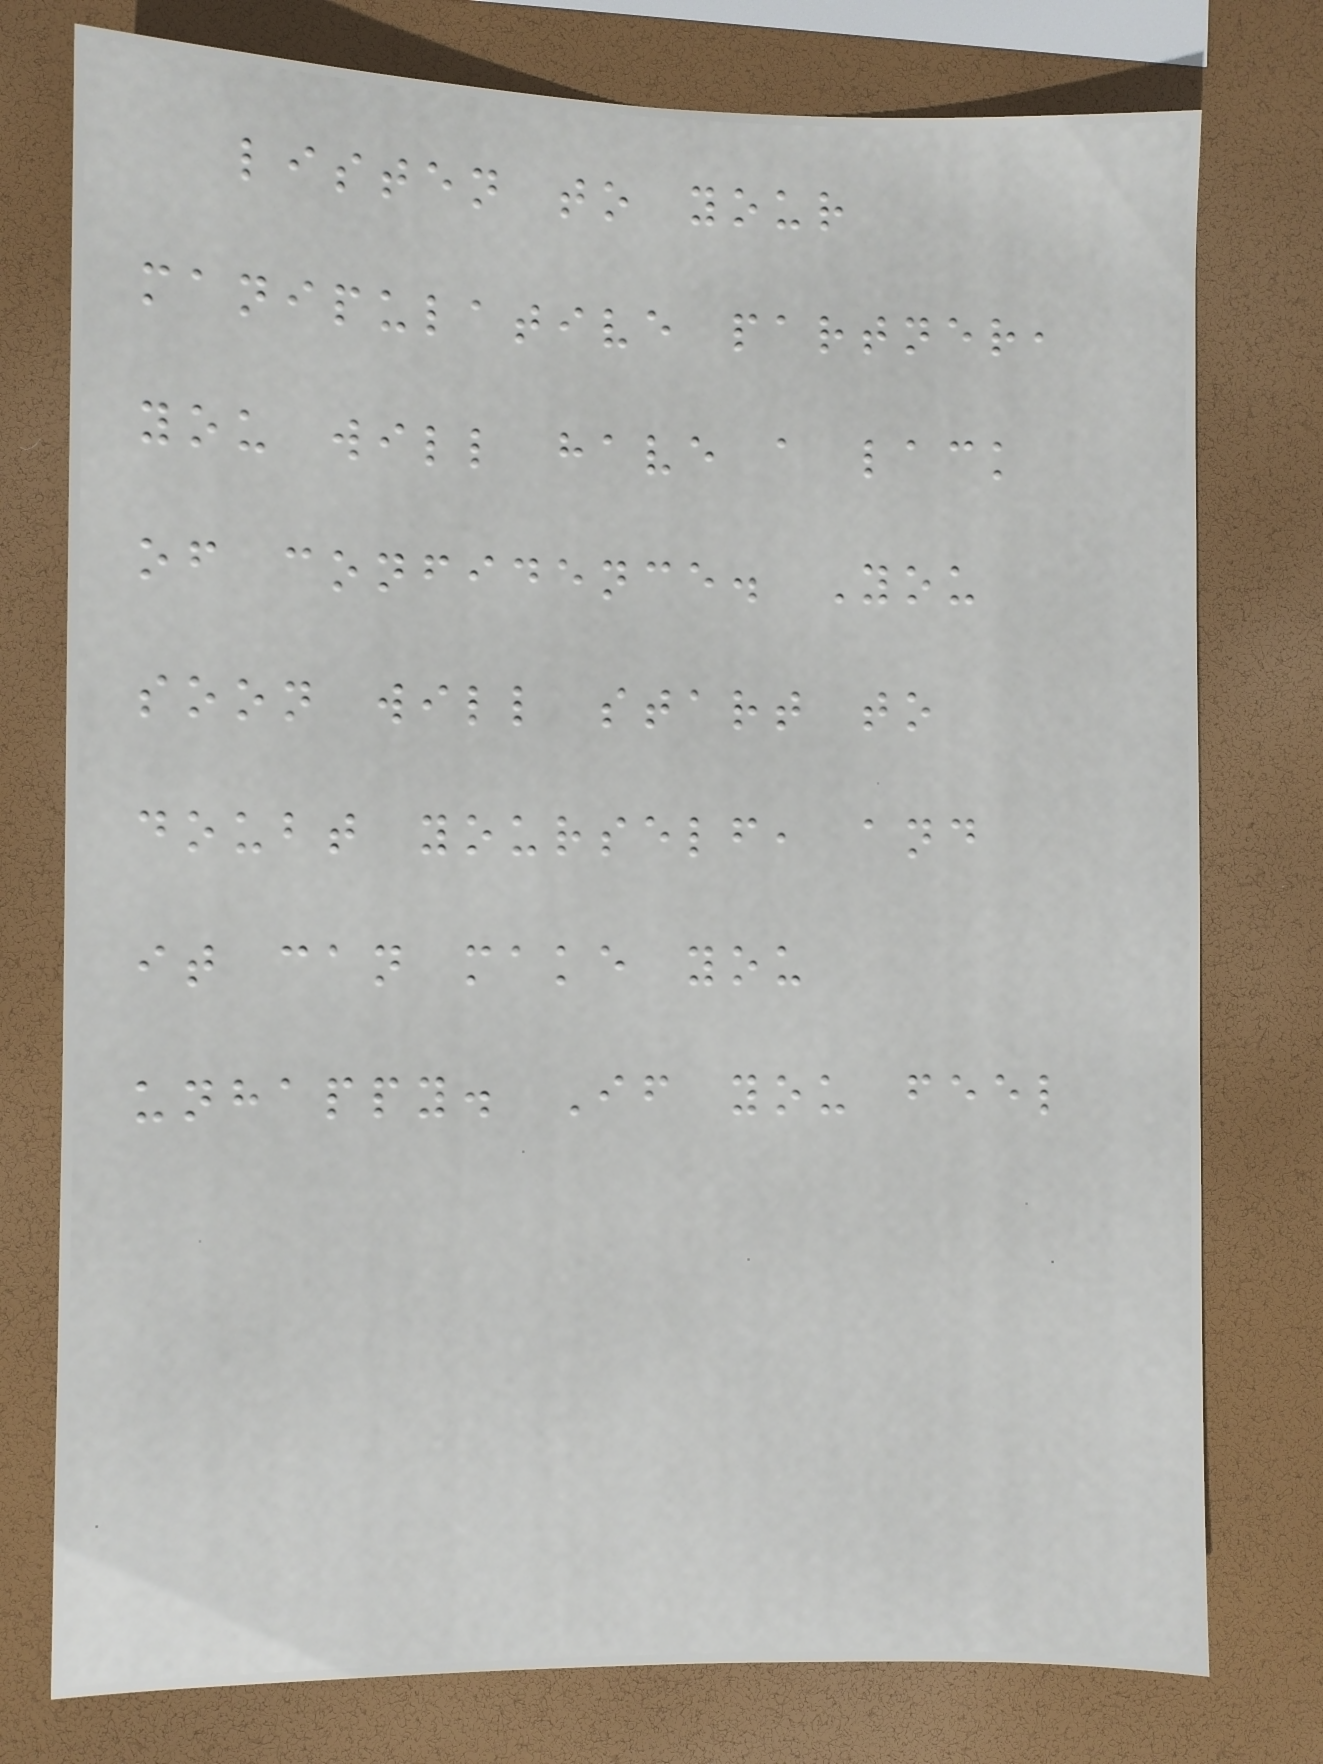listen to your
manipulative partner,
you will have a lack
of confidence. You
soon will start to
doubt yourself, and
it can make you
unhappy. If you feel
